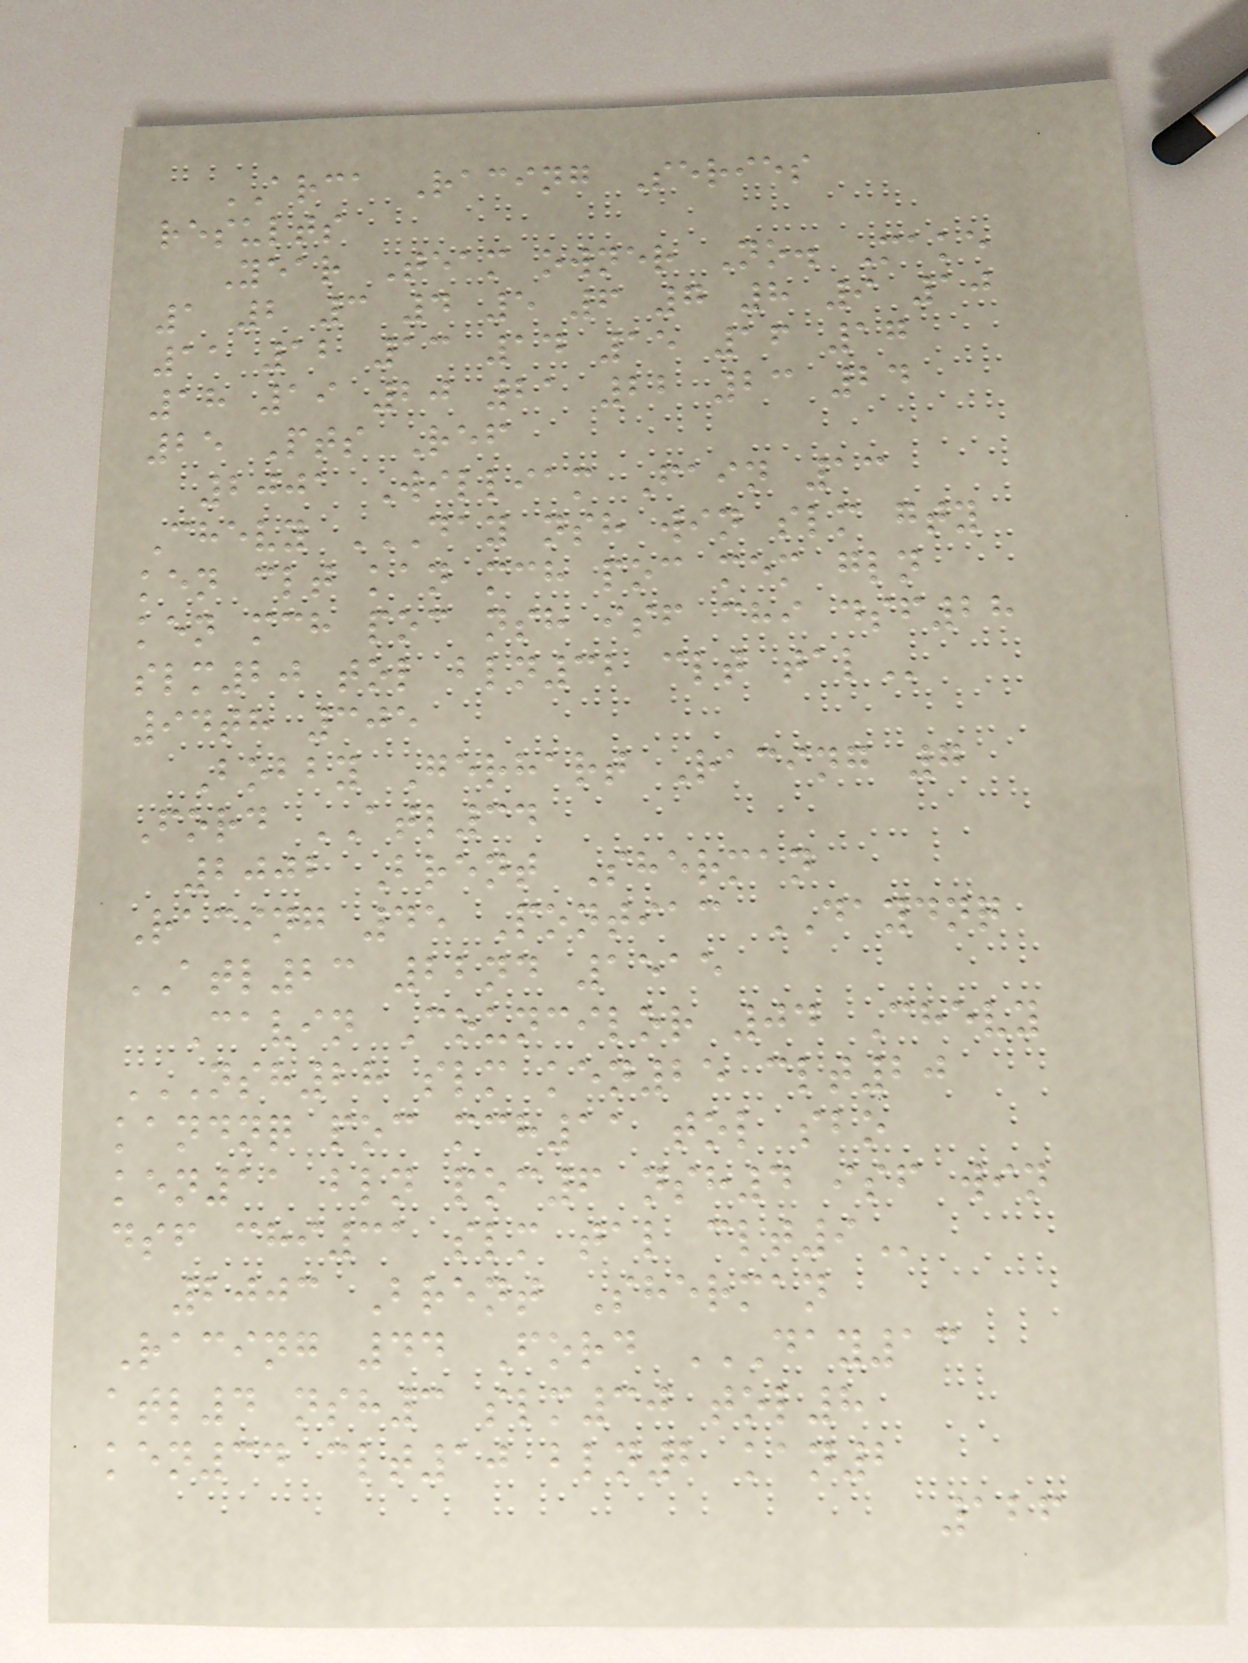ARCA Racing Series
results
Year Team owner No. Make
1 2 3 4 5 6 7 8 9 10
11 12 13 14 15 16 17
18 19 20 21 22 23 24
25 Pts Ref
2001 William Fain 13
Chevy DAY NSH WIN SLM GTY
KEN CLT KAN MCH POC MEM GLN
KEN MCH POC NSH ISF CHI DSF28
SLM20 TOL BLN32 CLT TAL
94th 305
Bobby Gerhart Racing 7
Ford ATL34
2002 Brent Sherman
Racing 45 Pontiac DAYDNQ
ATL23 22nd 1515
Cavin Councilor 04 Chevy
NSH28 SLM KEN25 CLT20
KANDNQ POC MCH11 TOL SBO
KEN11 BLN POC6 NSH4 ISF WIN
DSF CHI31 SLM TAL CLT9
2003 Brent Sherman
Racing 44 Ford DAY13
ATL4 NSH3 SLM30 TOL8
KEN34 CLT10 BLN2 KAN2
126
